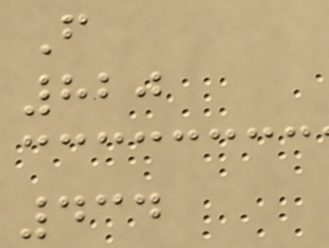F
820
434
